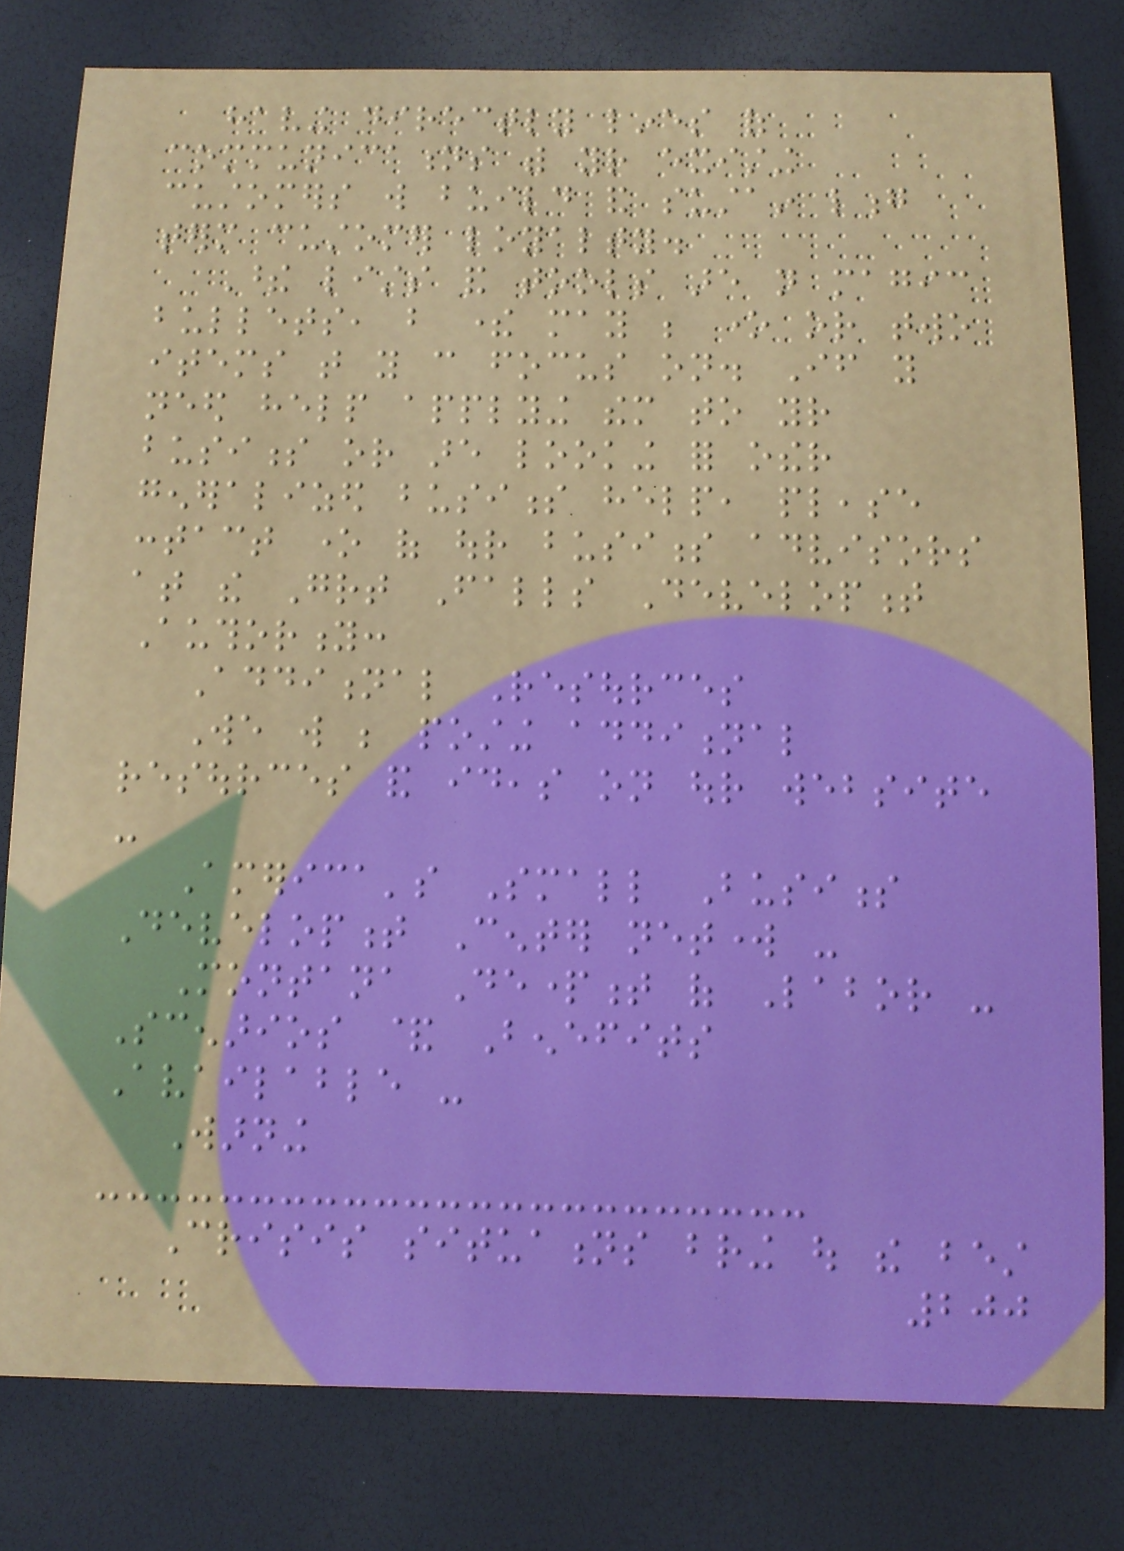having directly lines of
communications with your existing
customers will build and sustain long
term customer loyalty.
These lists and tools are not magic
bullets, but there may be one or two
items that you can focus on. If you
need help applying them to your
business or are looking for other
generalized business help, please
contact one of our business advisors
at the Great Falls Development
Authority:
Additional Resources
We will be posting additional
resources and ideas on our website
-
America's Small Business
Development Center network -
Montana Department of Labor -
Scenarios & Benefits
Available -
Warning
Crisis situations bring out the best
200
